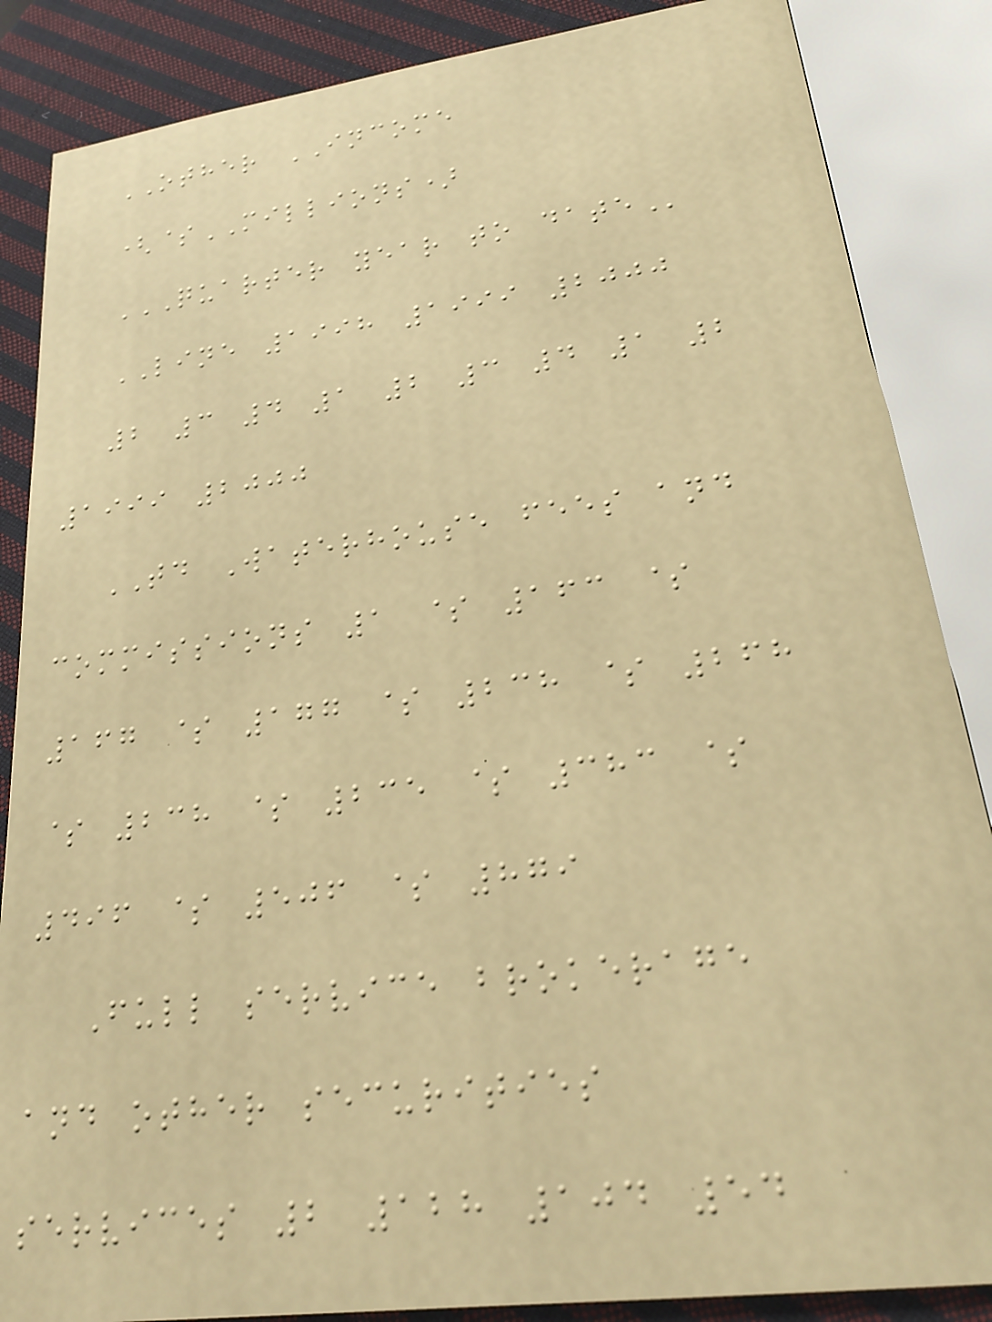OTHER INCOME
($MILLIONS)
QUARTER YEAR TO DATE
LINE 1998 1999 2000
2 3 4 1 2 3 4 1 2
1999 2000
TD Waterhouse fees and
commissions 1 $ 163 $
167 $ 177 $ 238 $ 268
$ 238 $ 235 $ 383 $
496 $ 506 $ 879
Full service brokerage
and other securities
services 2 128 104 54
